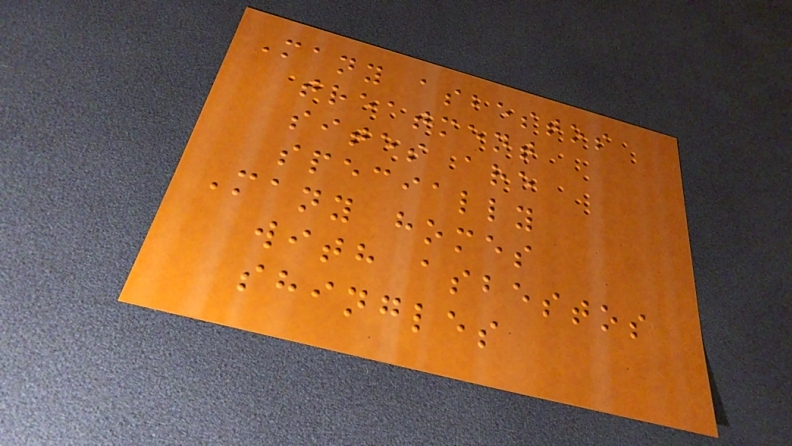Many asbestos
treatment
sites are
specially
Many homes
with asbestos
shingles
